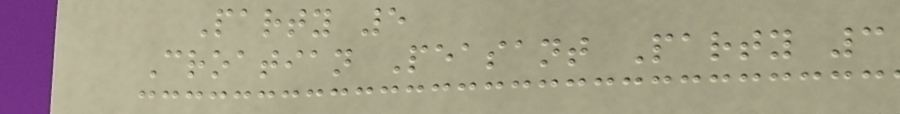Party 5
Croatian Peasant Party 3
